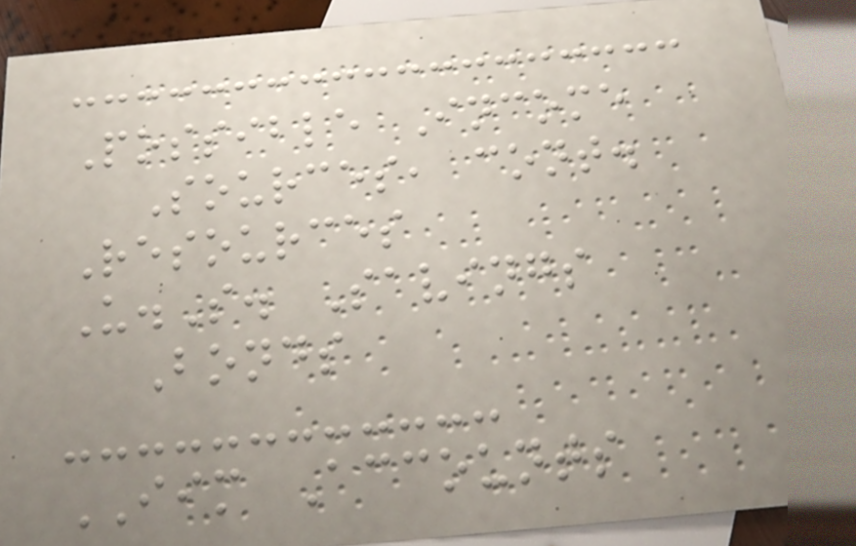Possible Income
Sources, cont.
Resources
U.S. Savings
Bonds
IIM Accounts
